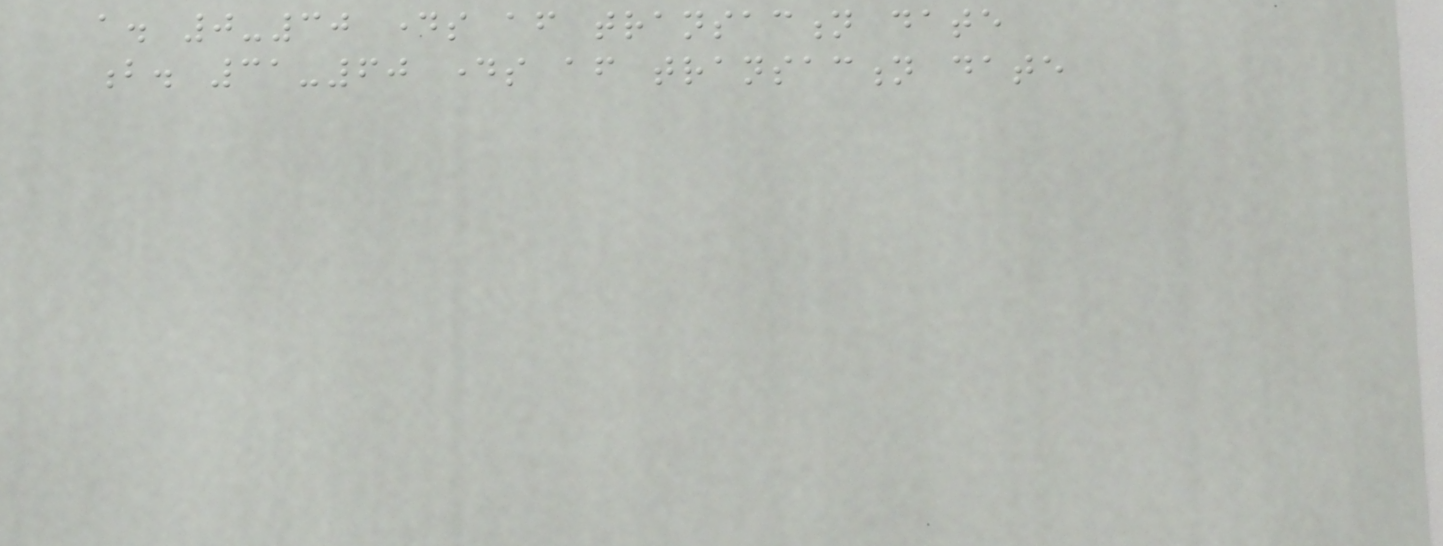a. 0-30 days after transaction date
b. 31-60 days after transaction date
